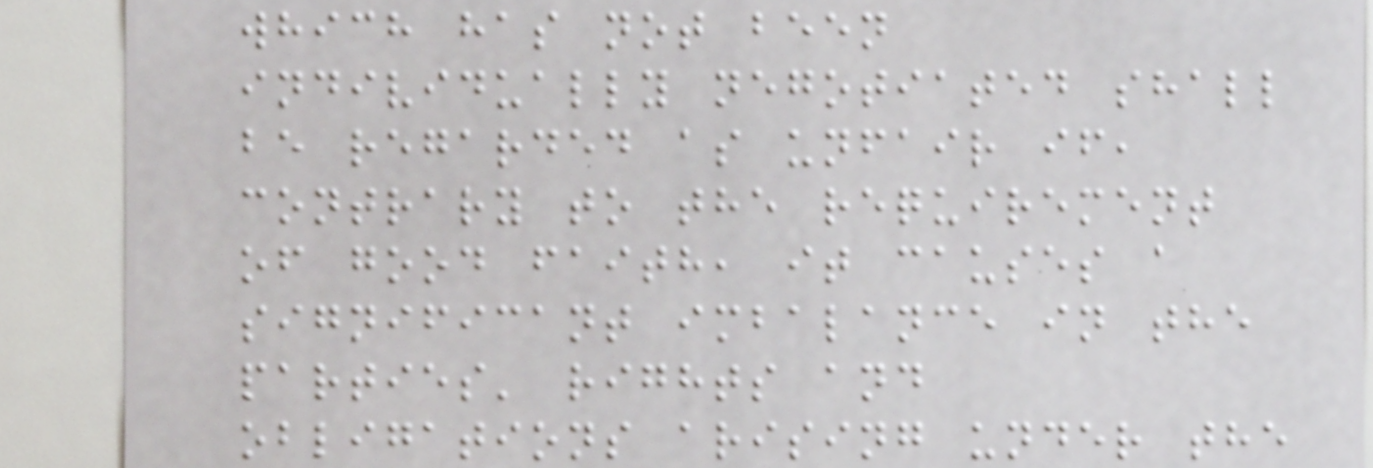which has not been
individually negotiated shall
be regarded as unfair if,
contrary to the requirement
of good faith, it causes a
significant imbalance in the
parties' rights and
obligations arising under the
